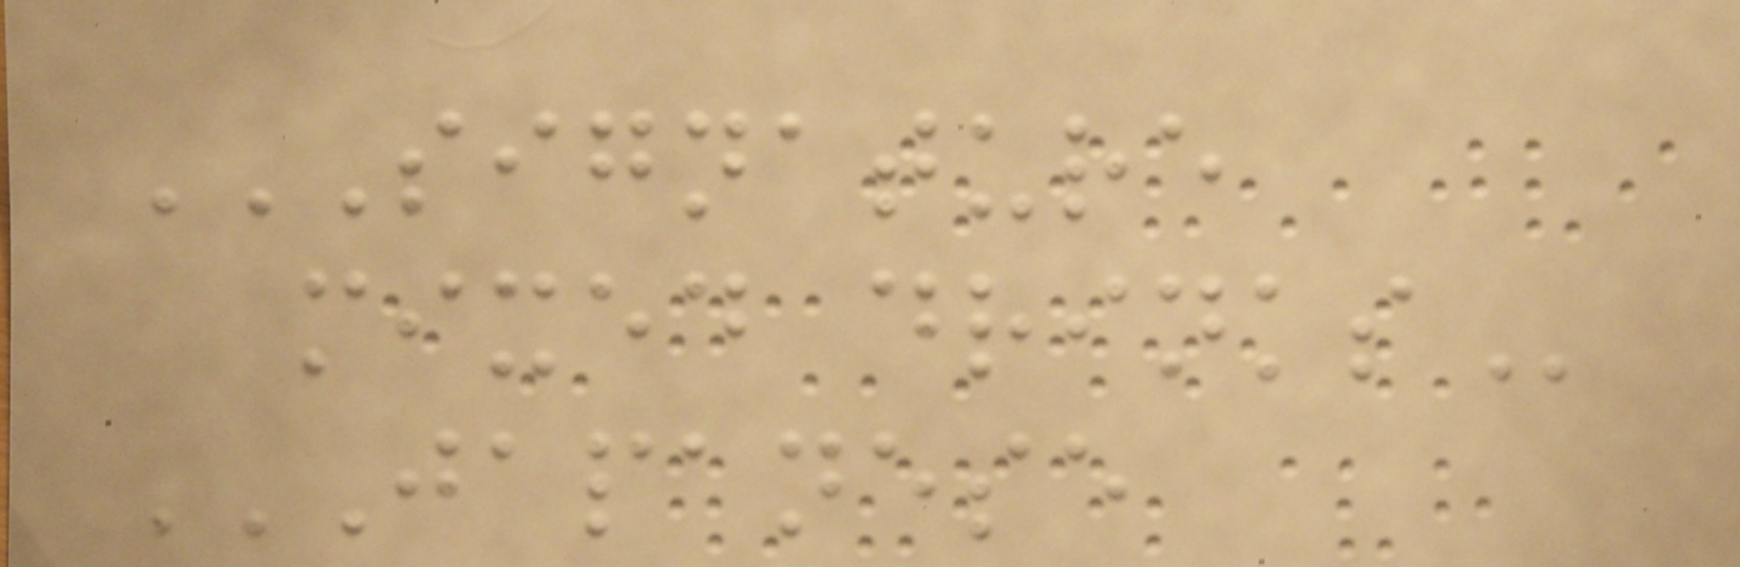SIGNATURE
MIXED DRINKS
JAPANESE
